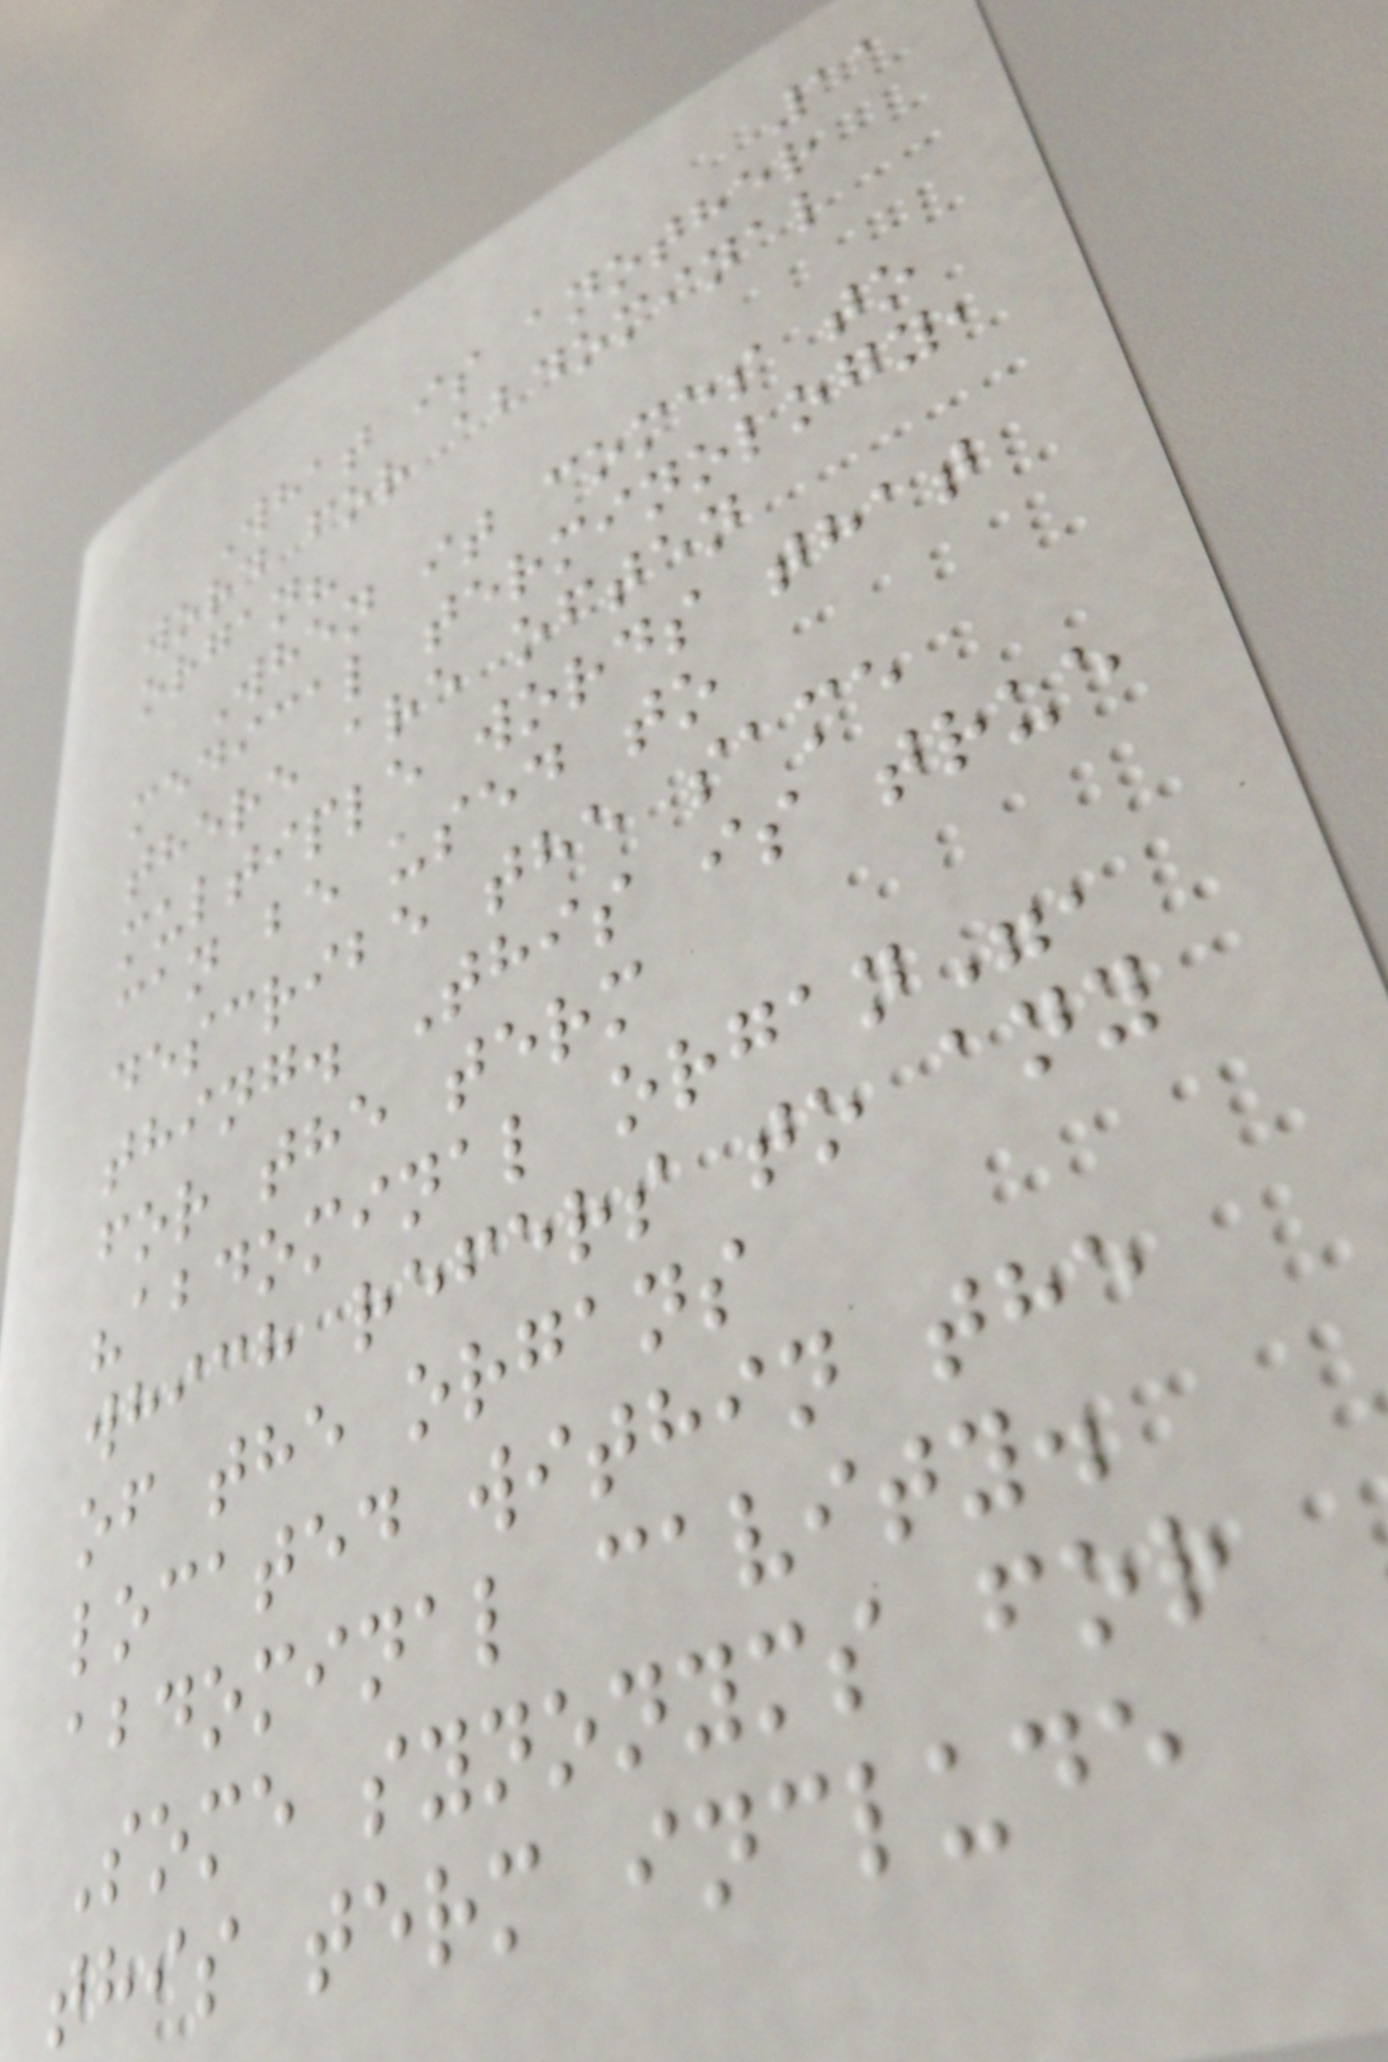11
What is another
word for abdominal
organ?
When it comes to
medical terminology,
there are often
multiple words that
can be used to
describe the same
thing. This is true
for the term
"abdominal organ",
which refers to any
of the organs
located within the
abdominal cavity.
Some synonyms for
this term include
